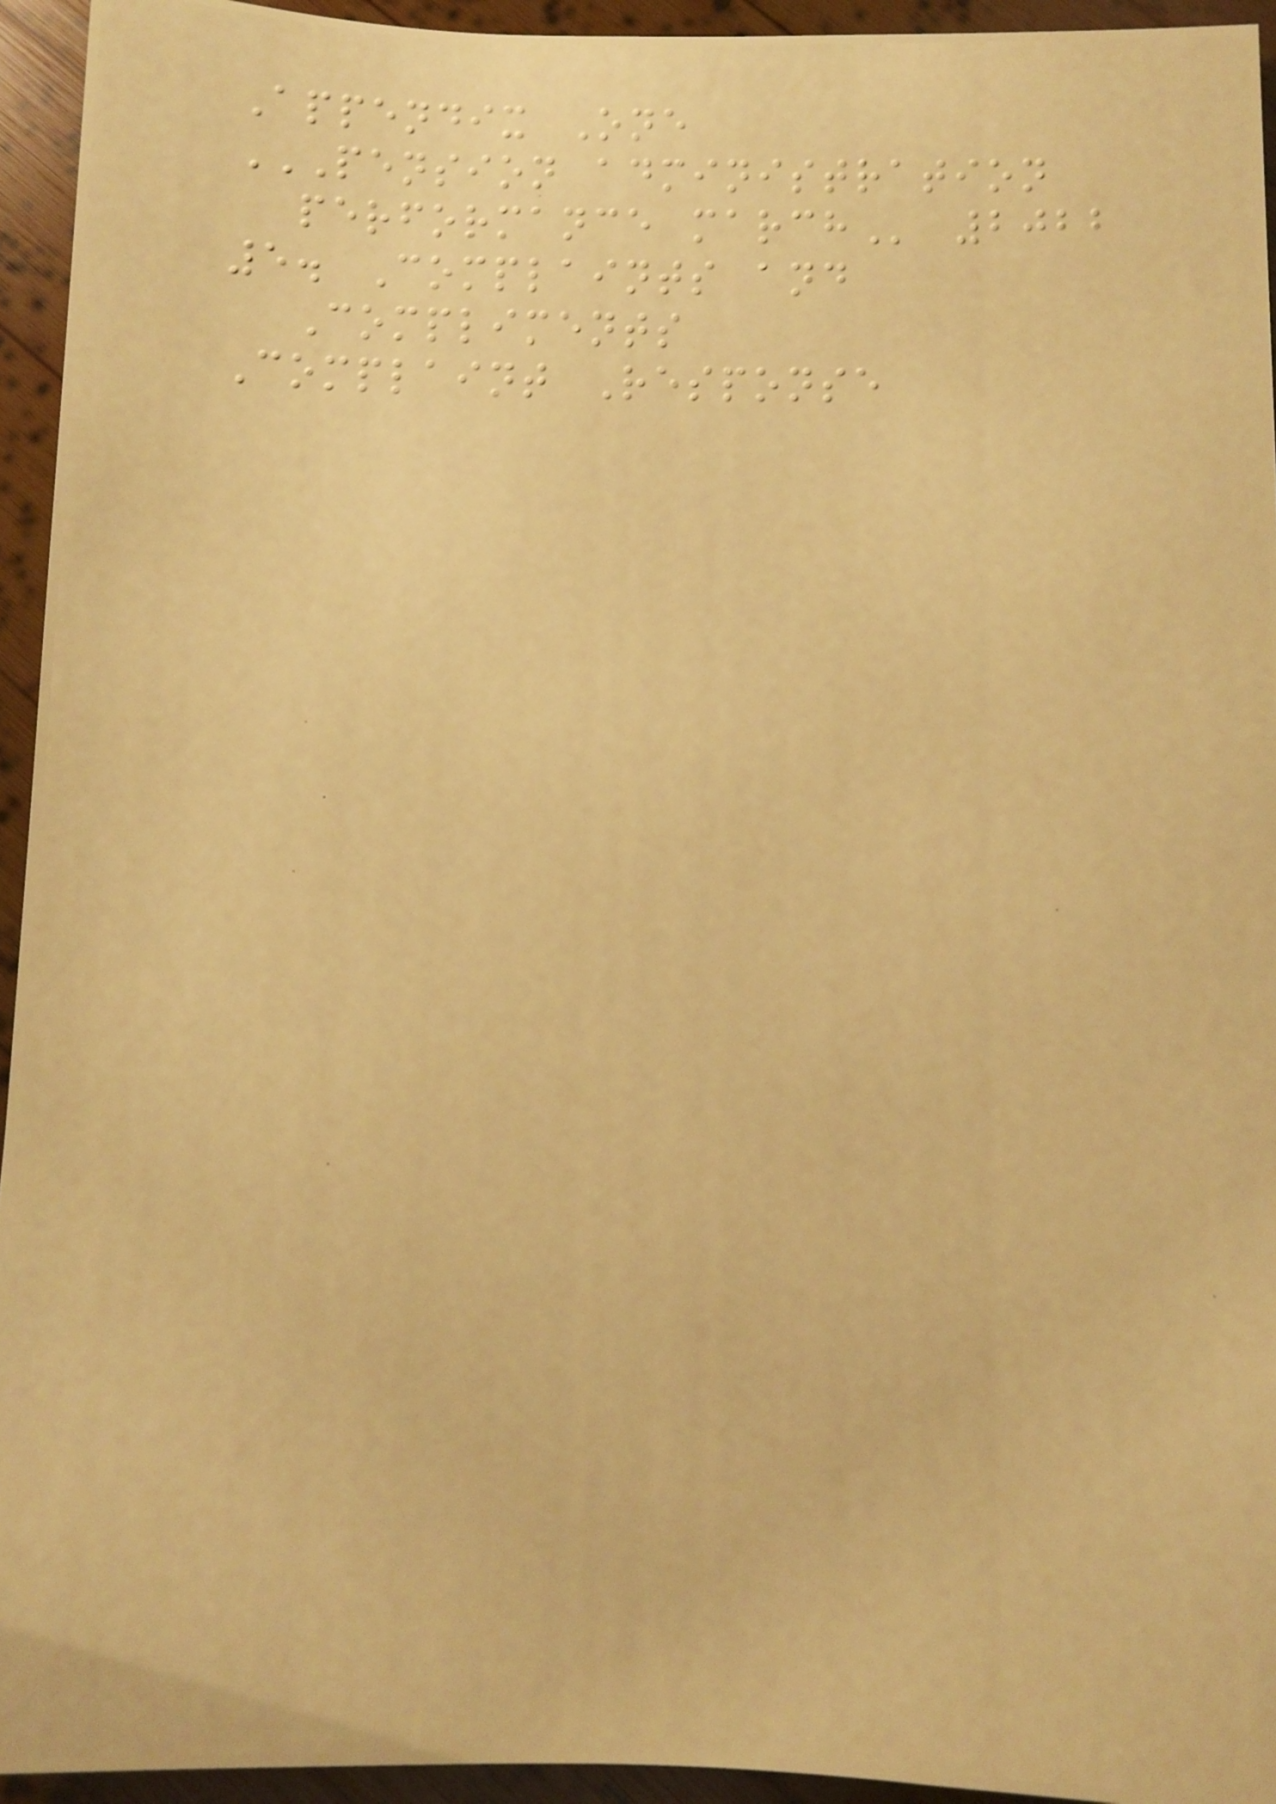Appendix One
PENSION ADMINISTRATION
PERFORMANCE MARCH 2022
5. Complaints and
Compliments
Complaint Response
